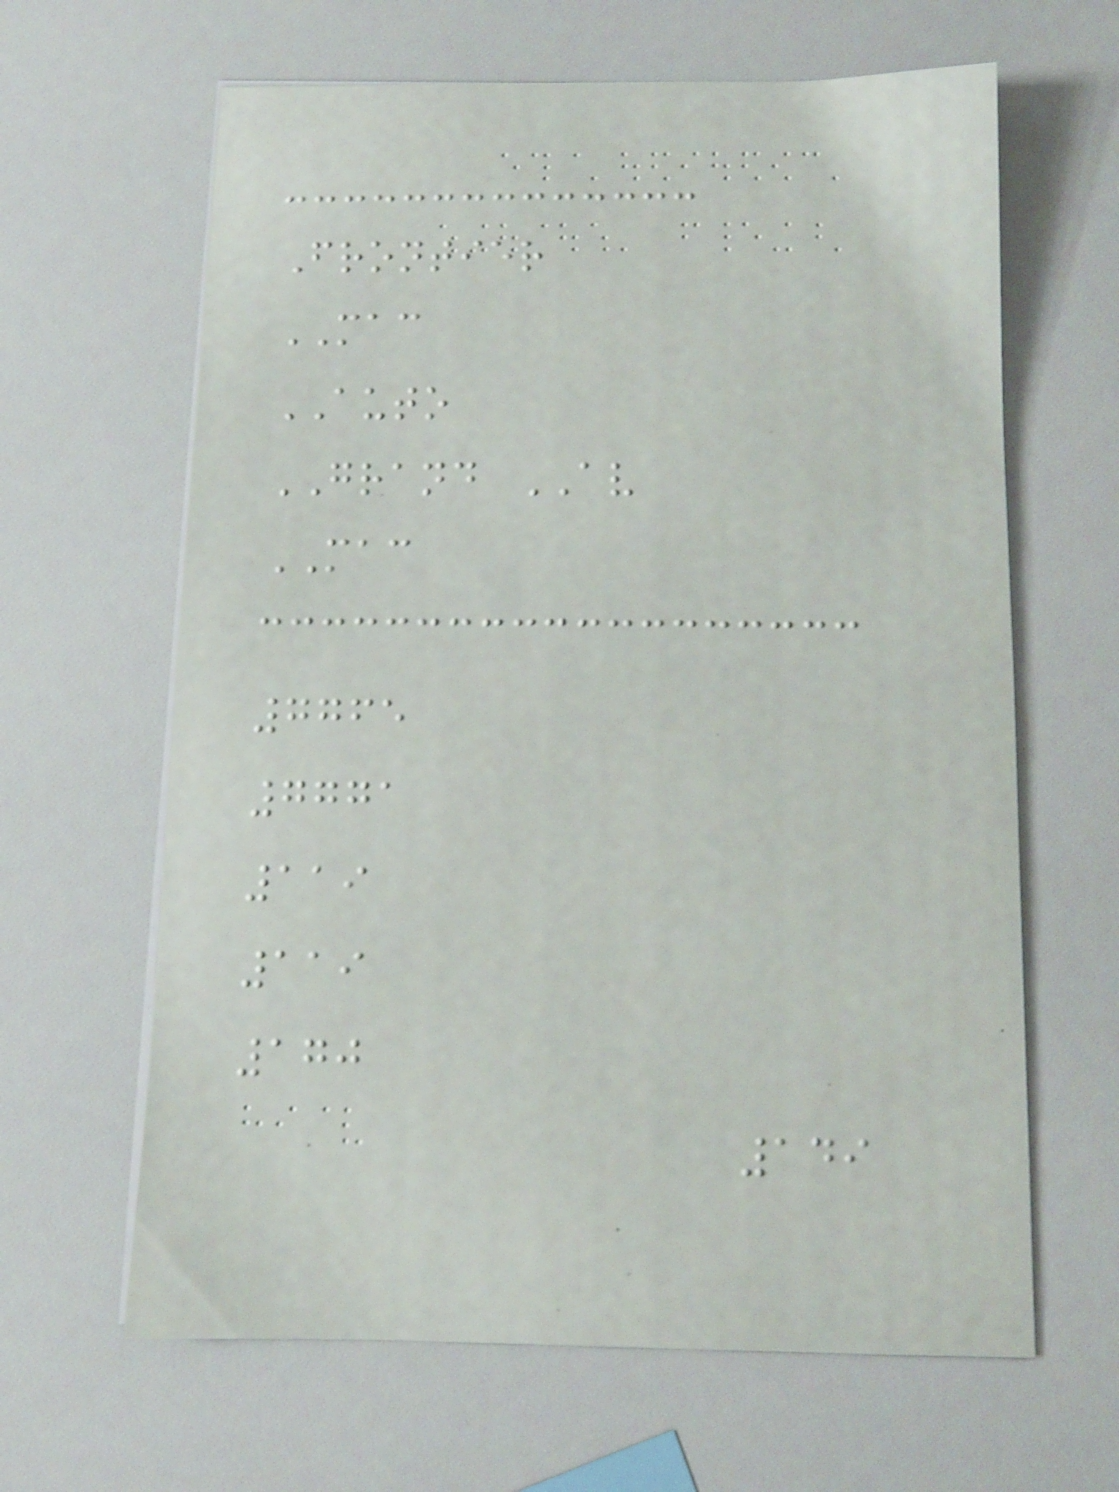Frontier
MAC
AUTO
GRAND AV
MAC
7765
7771
119
119
170
149
